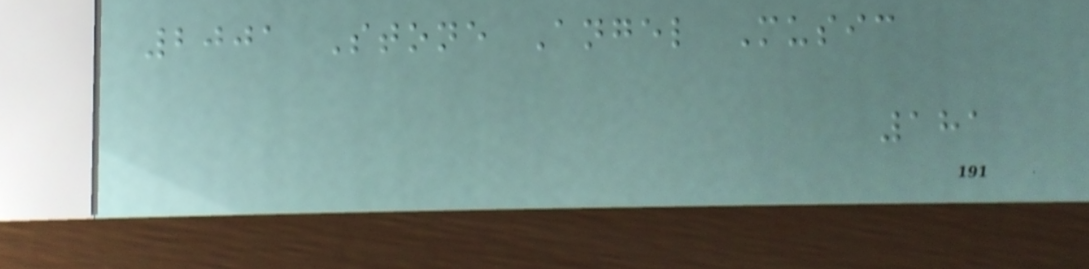2001 Stone Angel Music
181
